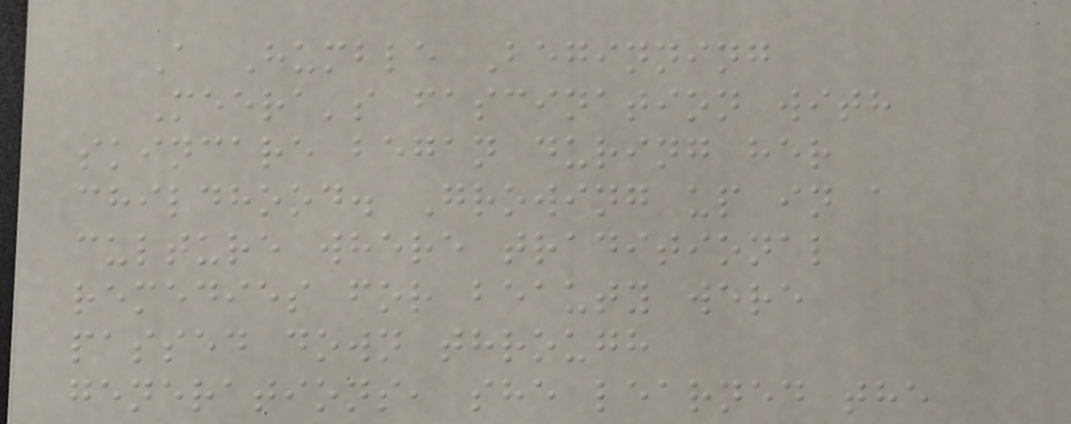A Humble Beginning
Meera's fascination with
skincare began during her
childhood. Growing up in a
culture where traditional
remedies for beauty were
passed down through
generations, she learned the
